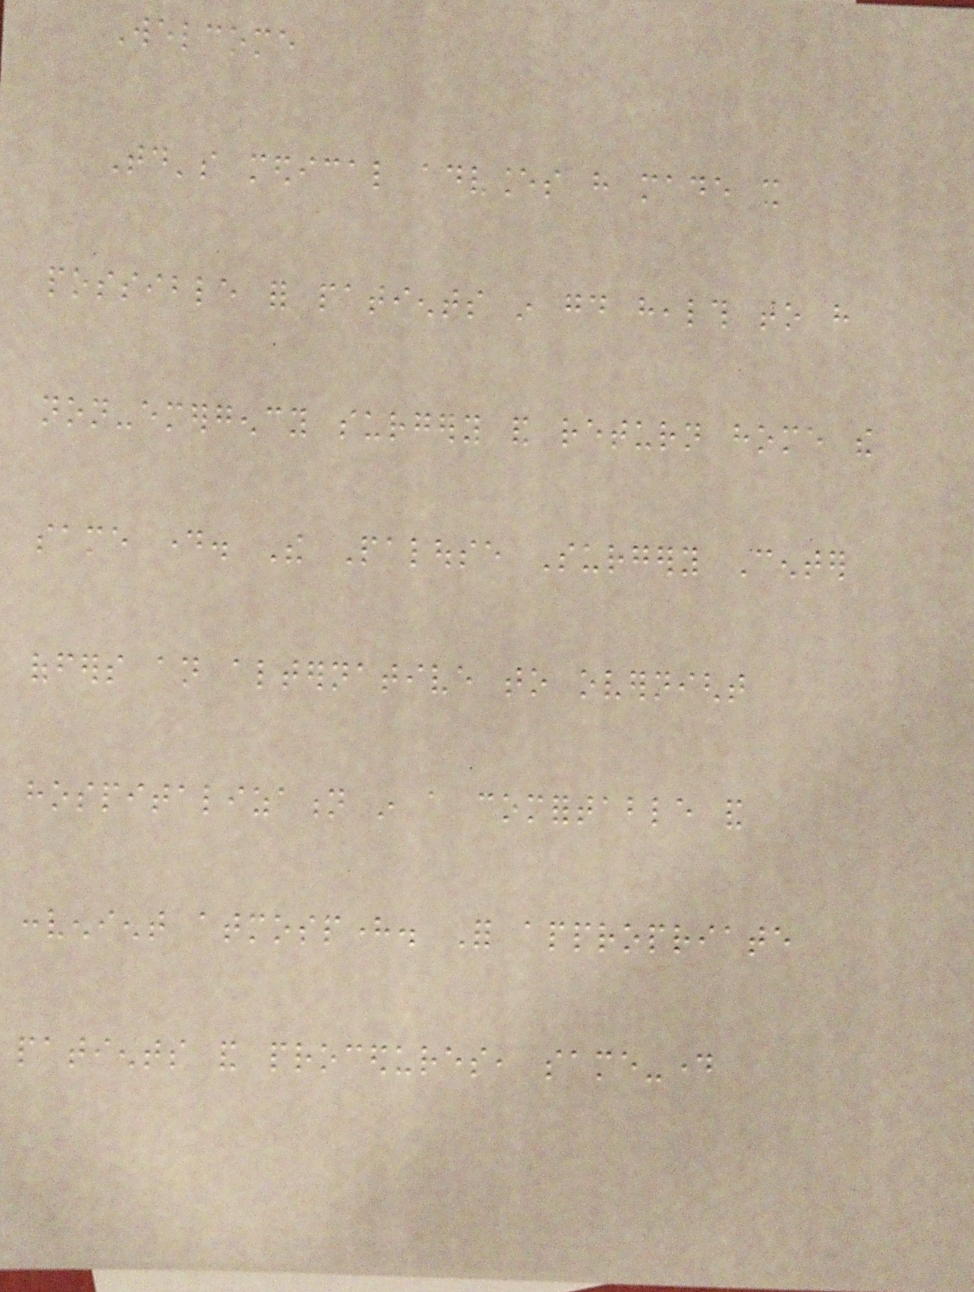Welcome
Today's medical advances have made it
possible for patients in good health to have
non-emergency surgery and return home the
same day. The Palouse Surgery Center
offers an alternative to overnight
hospitalization in a comfortable and
convenient atmosphere. For appropriate
patients and procedures, same-day
